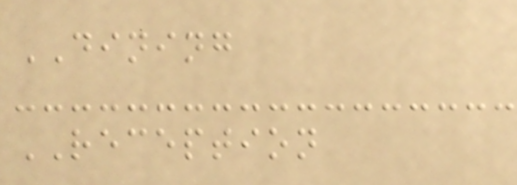DINING
RECEPTION
